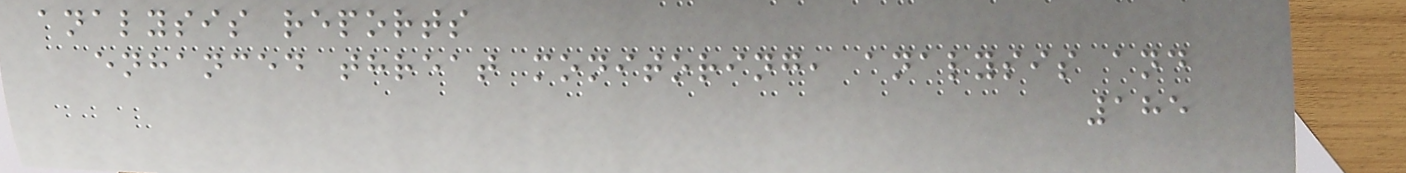analysis reports
enhanced threat monitoring, analysis and
185
